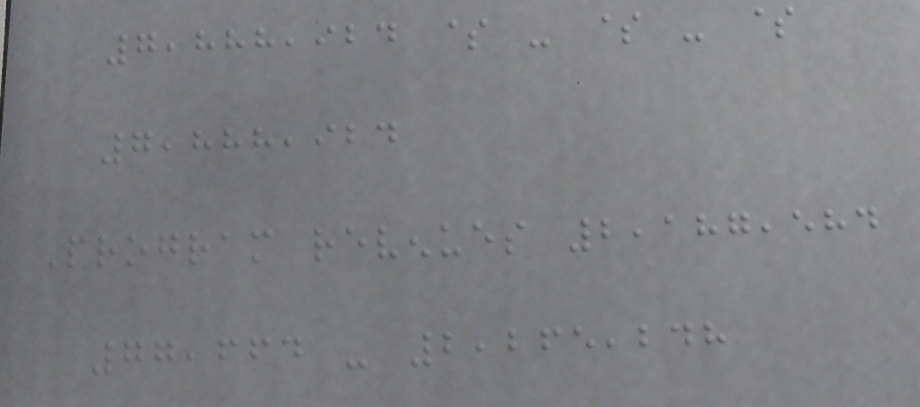7,888,924 $ - $ - $
7,888,924
Program revenues 2,187,584
77,664 - 2,265,248
